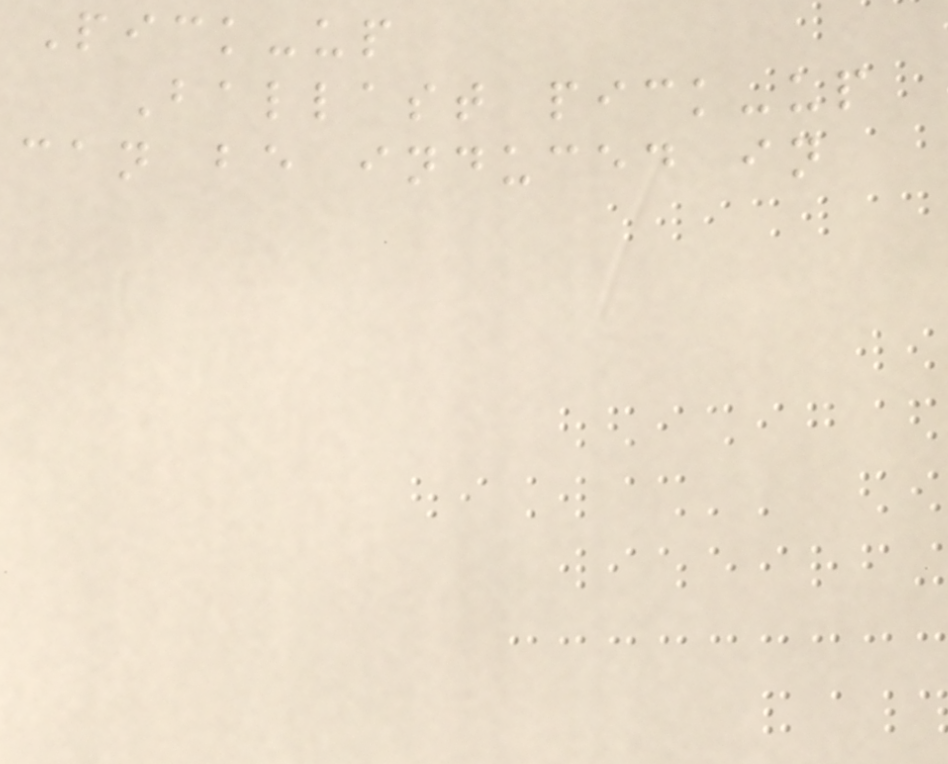Pick-up
Ballast pick-up
can be induced in
